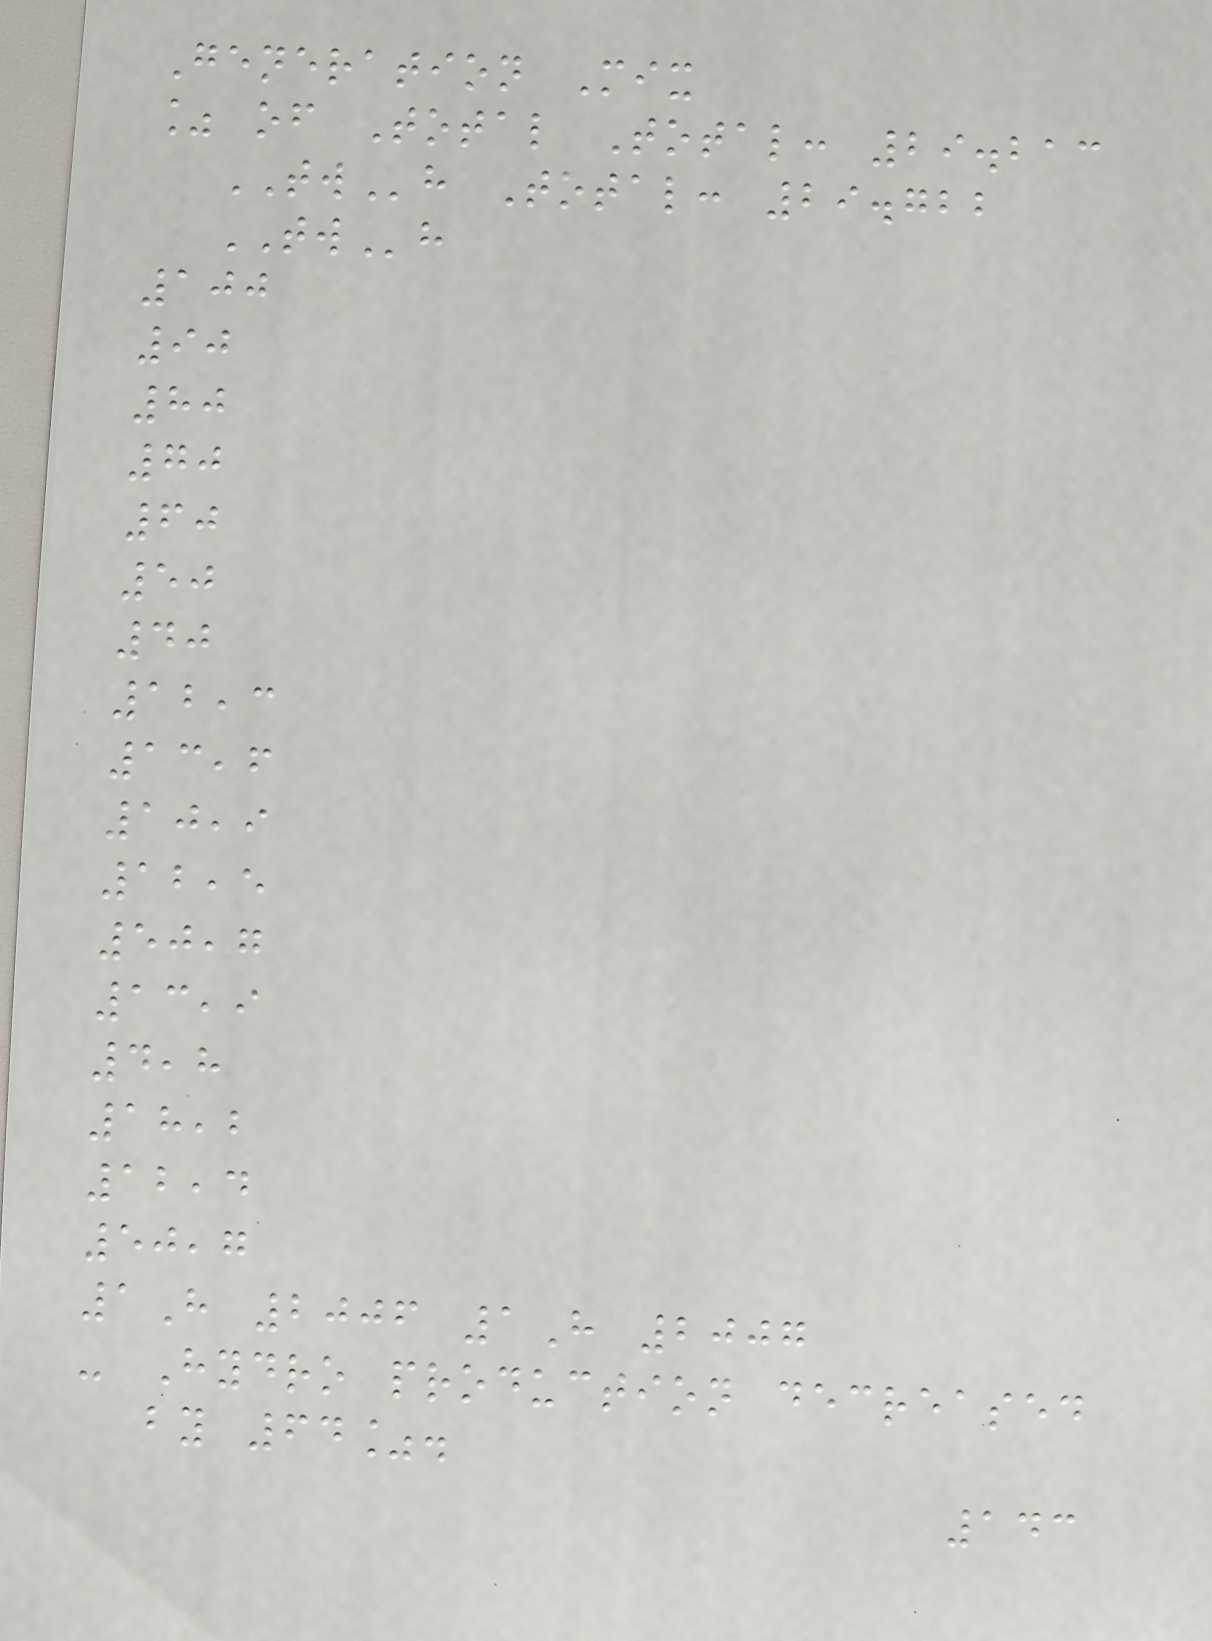Generation Mix
% of Total Total: 29.213
TWh Total: 29.722
TWh
100
90
80
70
60
50
40
12,3
13,6
10,9
12,5
50,7
13,9
4,8
18,2
12,4
50,7
1H 2006 1H 2007
- Hydro production decreased
by 64%.
143
